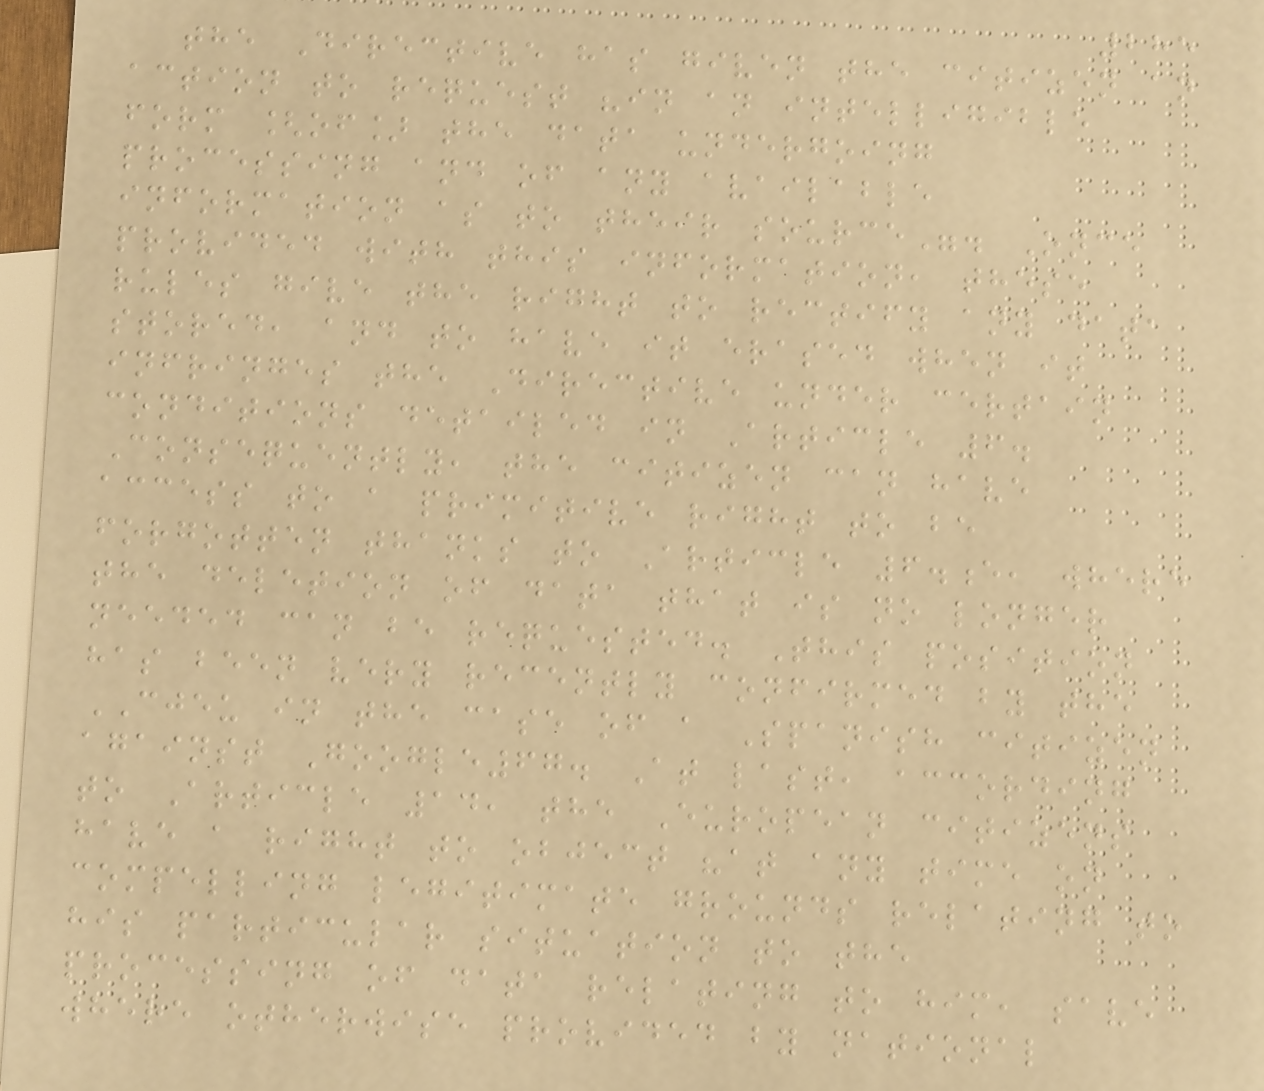285
the Directive has given the citizen an
action to request "in an intelligible
form [of] the data undergoing
processing and of any available
information as to their source". Once
provided with this information, these
rules give the right to rectify any data
stored, and to have it erased when it
infringes the Directive under certain
conditions detailed in Article 6.
Consequently, the citizen can have
access to a primitive right to be
forgotten thanks to Article 6.e, where
the deletion of data that is no longer
needed can be requested. This position
has been very recently confirmed by the
CJEU in the case of a Spanish citizen
against Google67. At last, according
to Article 14, the European citizens
have a right to object "at any time on
compelling legitimate grounds relating to
his particular situation to the
processing of data relating to him, save
where otherwise provided by national
